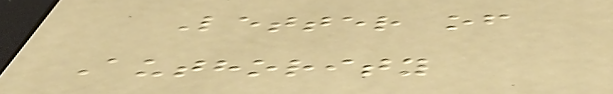Letter of
Authority
